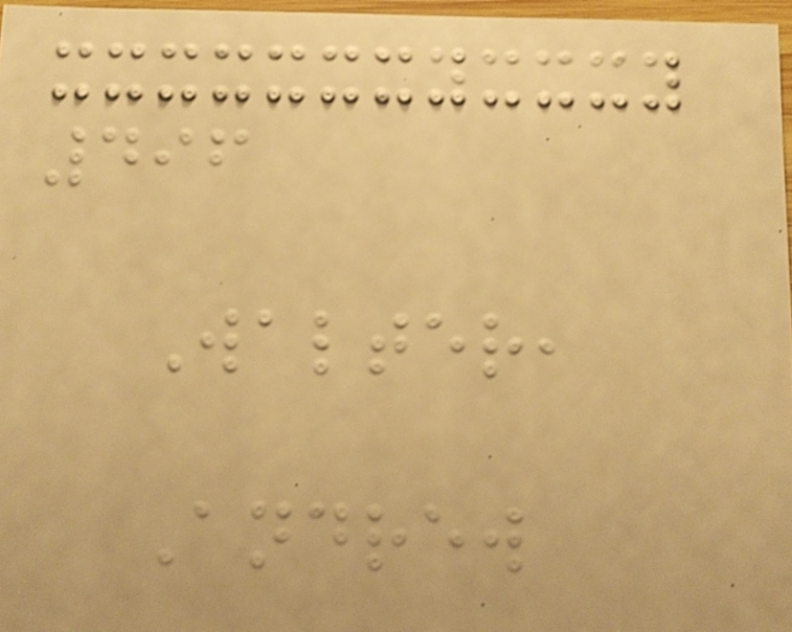496
Walter,
Andrew
